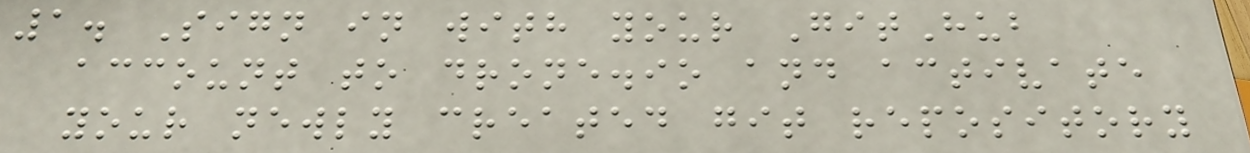1. Sign in with your GitHub
account to drone.io and activate
your newly created git repository
